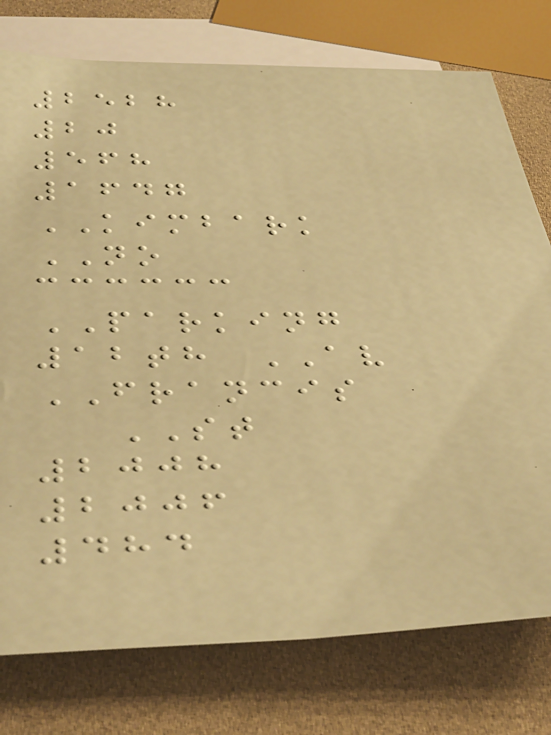2528
20
568
1647
KIMBARK
NO
PARKING
12th AV
FRANCIS
ST
2008
2006
484
